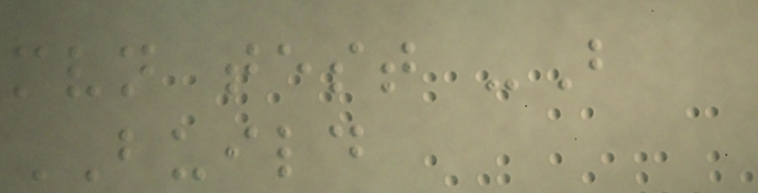mvn test -B
BUILD
